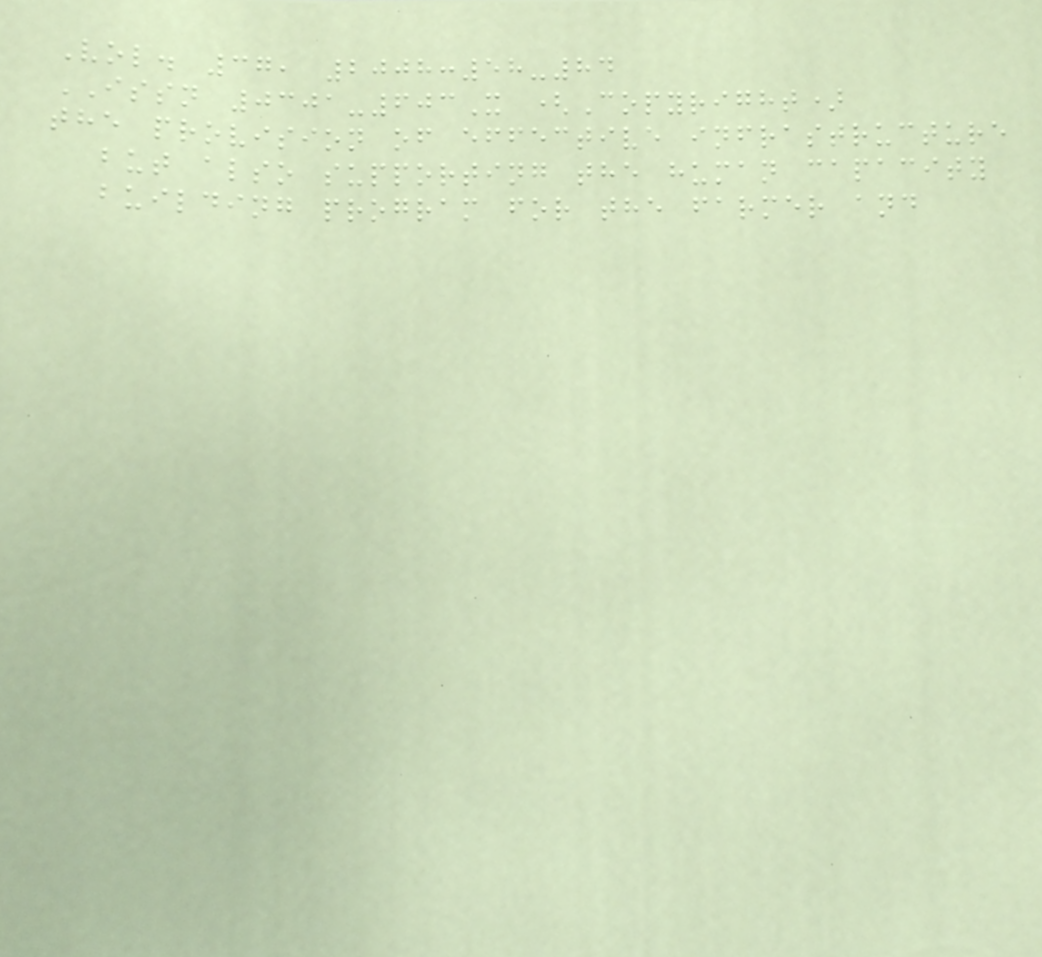Vol. 37, 2008:58-84
ISSN 0301-603X (Copyright)
the provision of effective infrastructure
but also supporting the human capacity
building program for the farmer and
